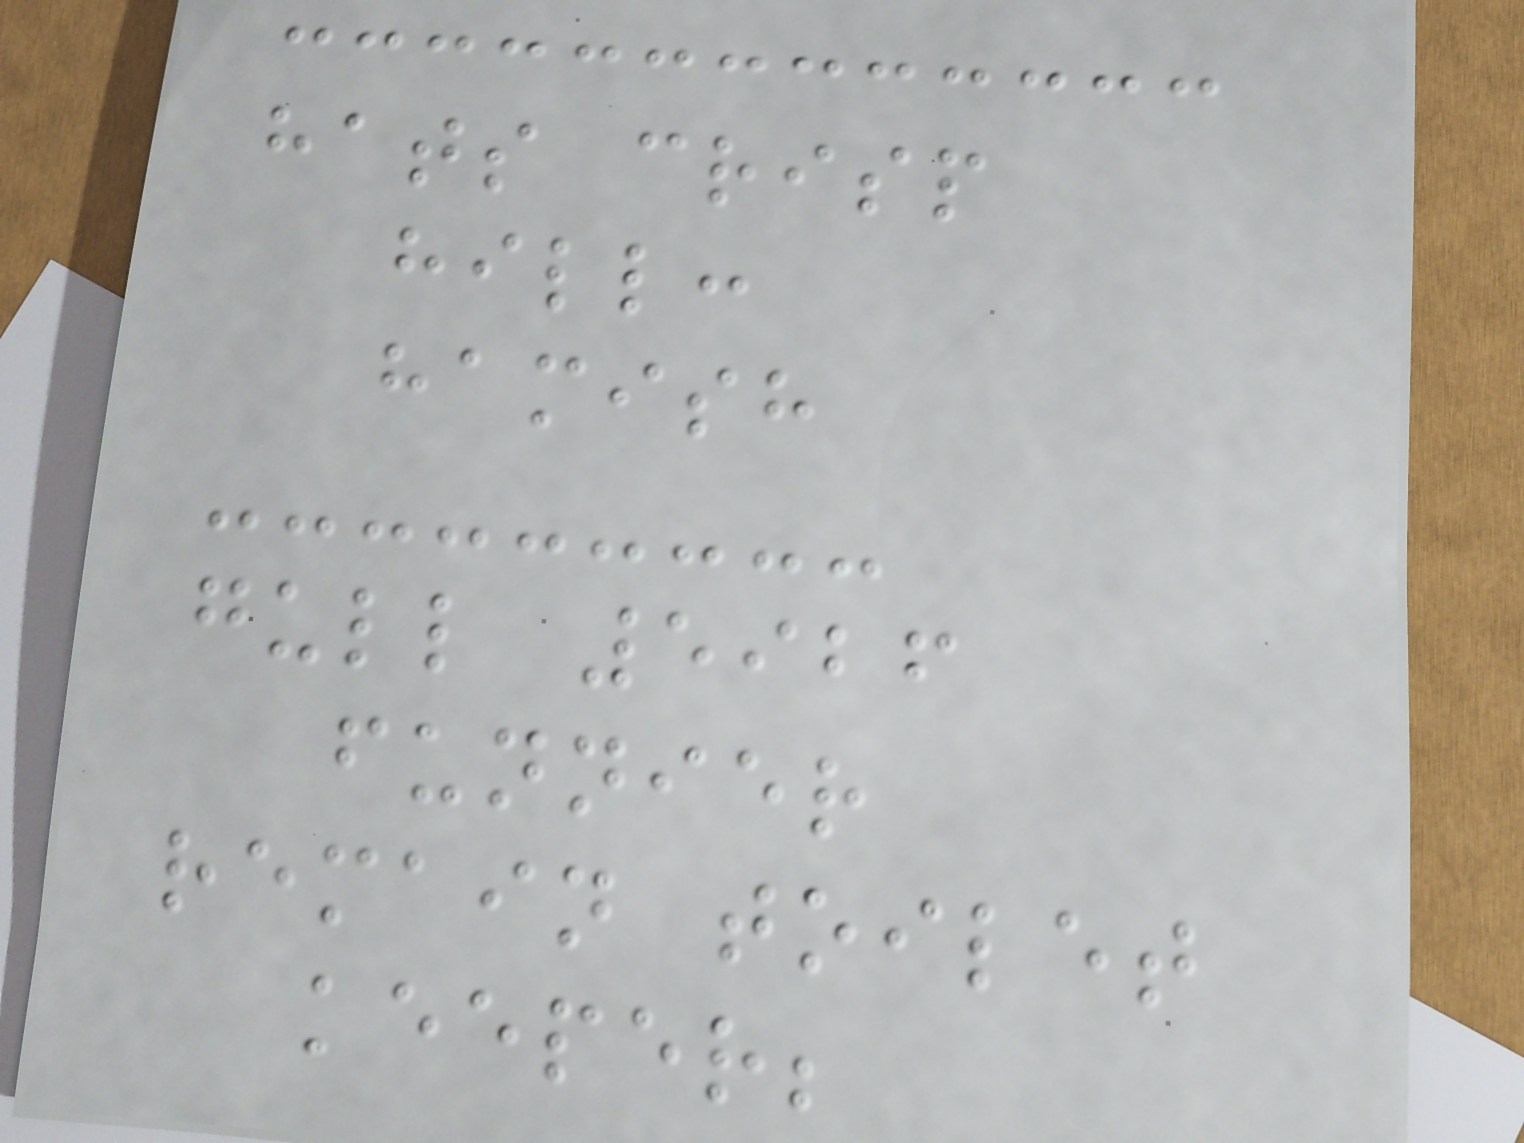hats crisp
hill:
hamish
gull 5926
funnier
remain toilet
keeper;
